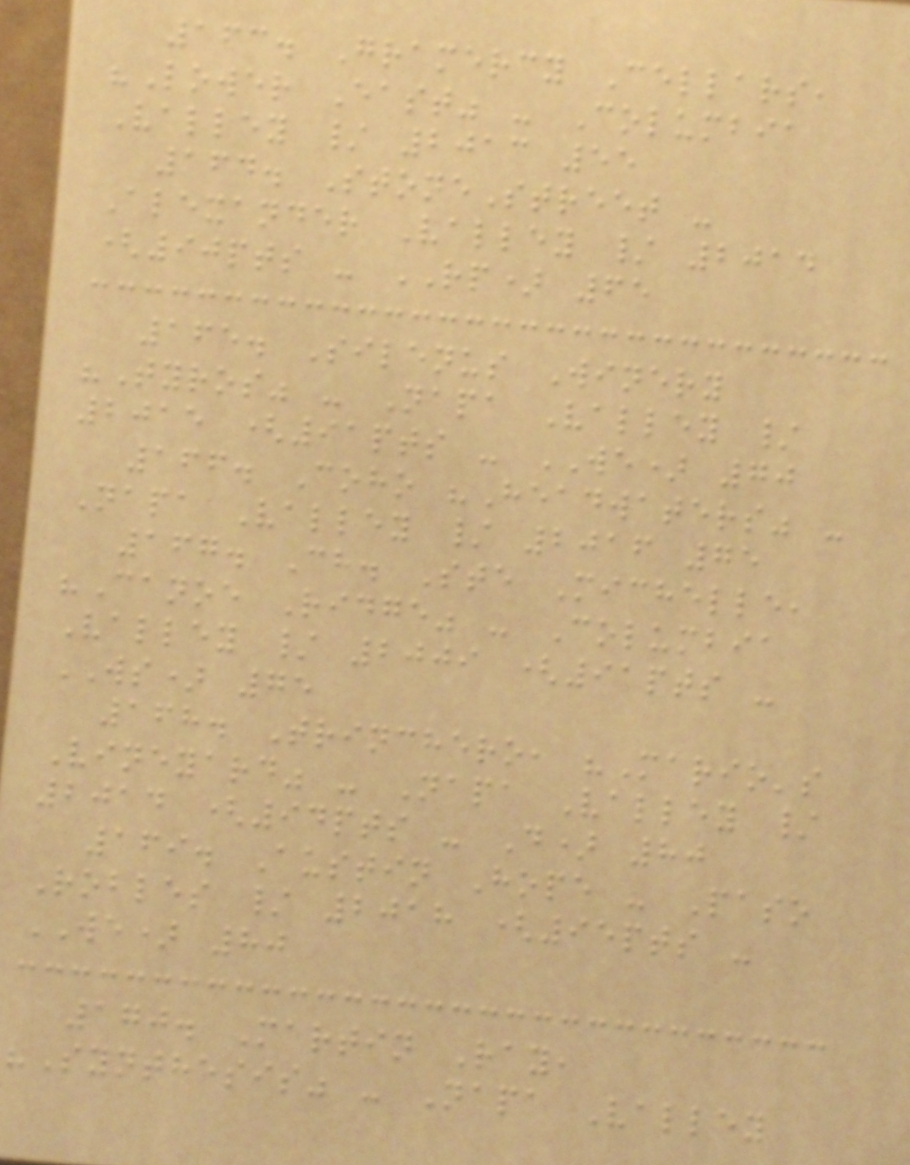163. Gramercy Cellars,
"Lower East" - Columbia
Valley / 2013 55
164. StoneStreet -
Alexander Valley / 2014
(90pts - RP) 65
165. Silenus Winery
"Tyros" - Napa Valley /
2015 (91pts - WE) 70
166. Coho "Headwaters" -
Napa Valley / 2016 75
167. Ch. Ste Michelle,
"Canoe Ridge" - Columbia
Valley / 2009 (91pts -
WS) 75
168. Trinchero, "Mario's
Vineyard" - Napa Valley /
2014 (94pts - D) 80
169. Austin Hope - Paso
Robles / 2018 (95pts -
WE) 80
170. Martin Ray,
"Synthesis" - Napa Valley
